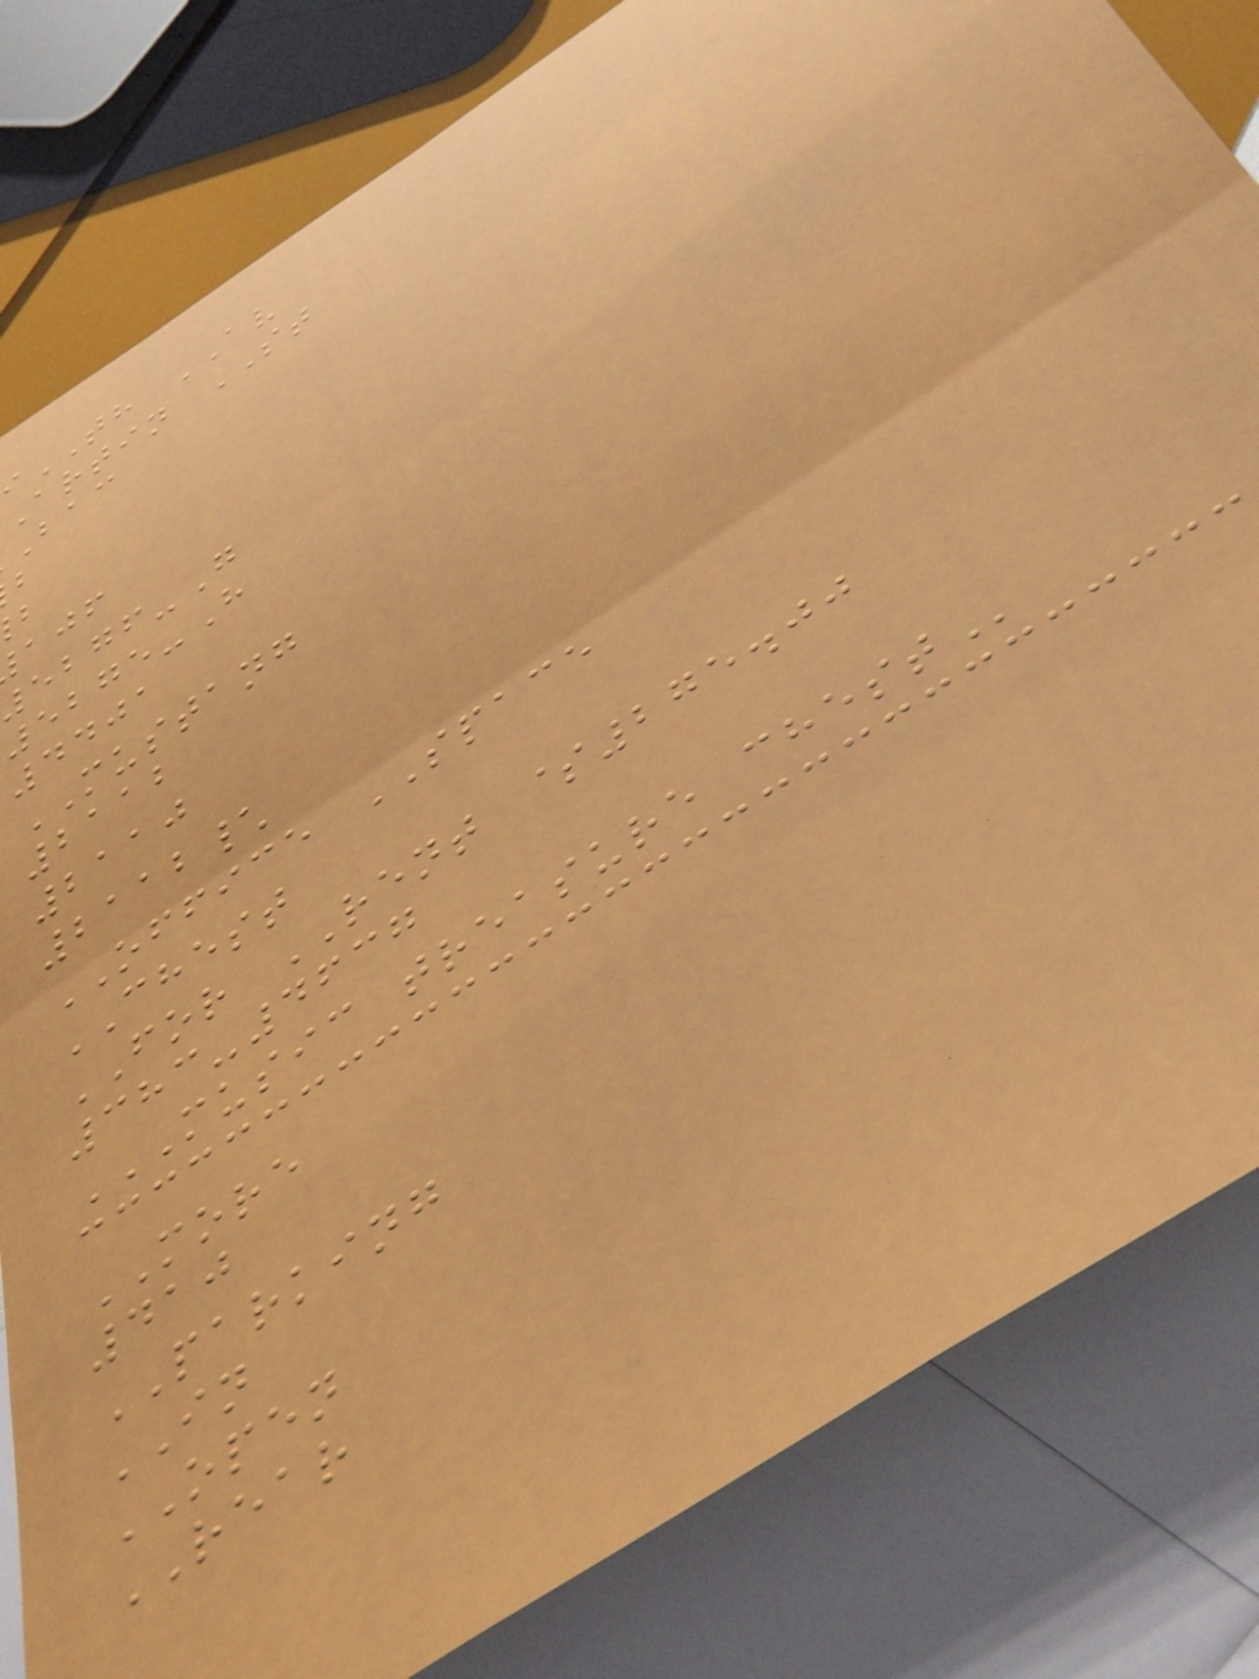TH AV
artin ST
5275-H
4401
MUSTANG
2112
2110
2112\
OFFICE SPACE
CHEST
FOR RENT $275.00
383-4637
MUSIC TREASURE CHEST
MORE
410
PARKING
IN
OPEN
REAR
